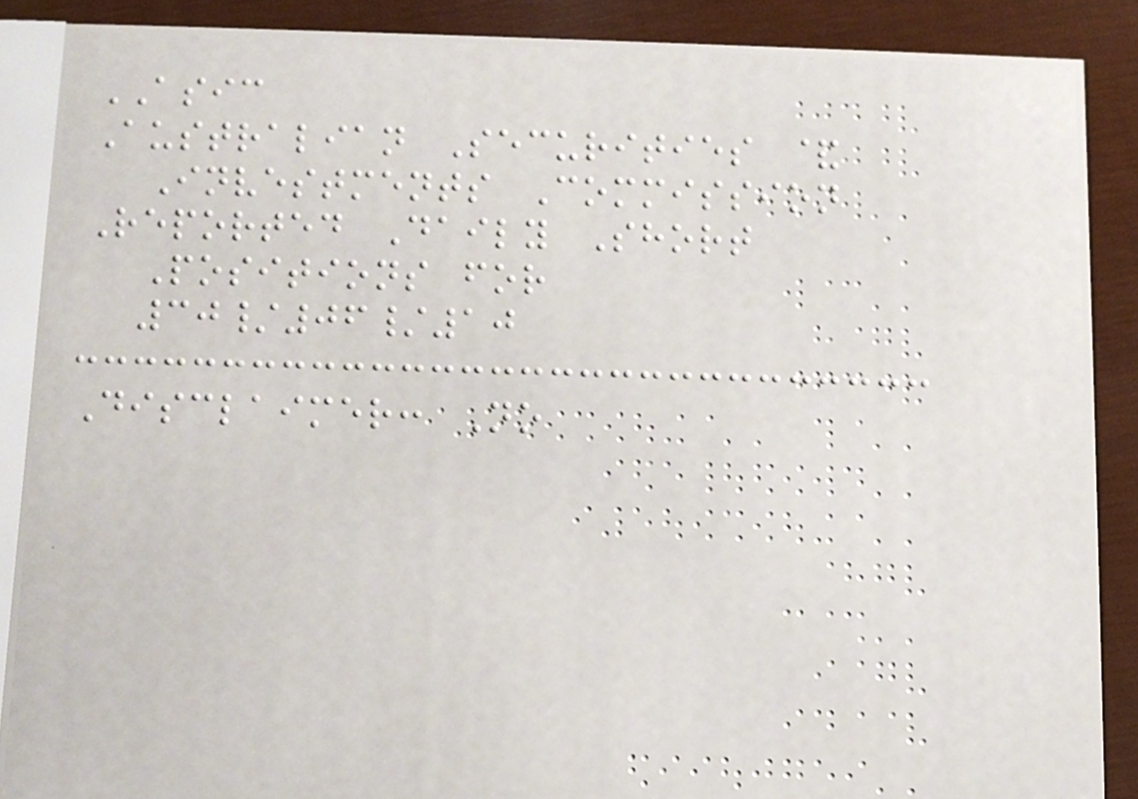ASIC
Australian Securities &
Investments Commission
Reported Daily Short
Positions for
30/06/10
Disclaimer: No
